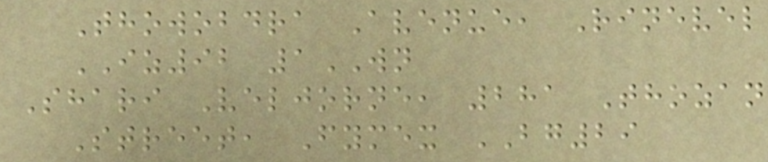Thowobdra Avenue, Rinevel
IZ92 1WN
Shari Veljorne, 281 Thozan
Street, Fymex BG29
